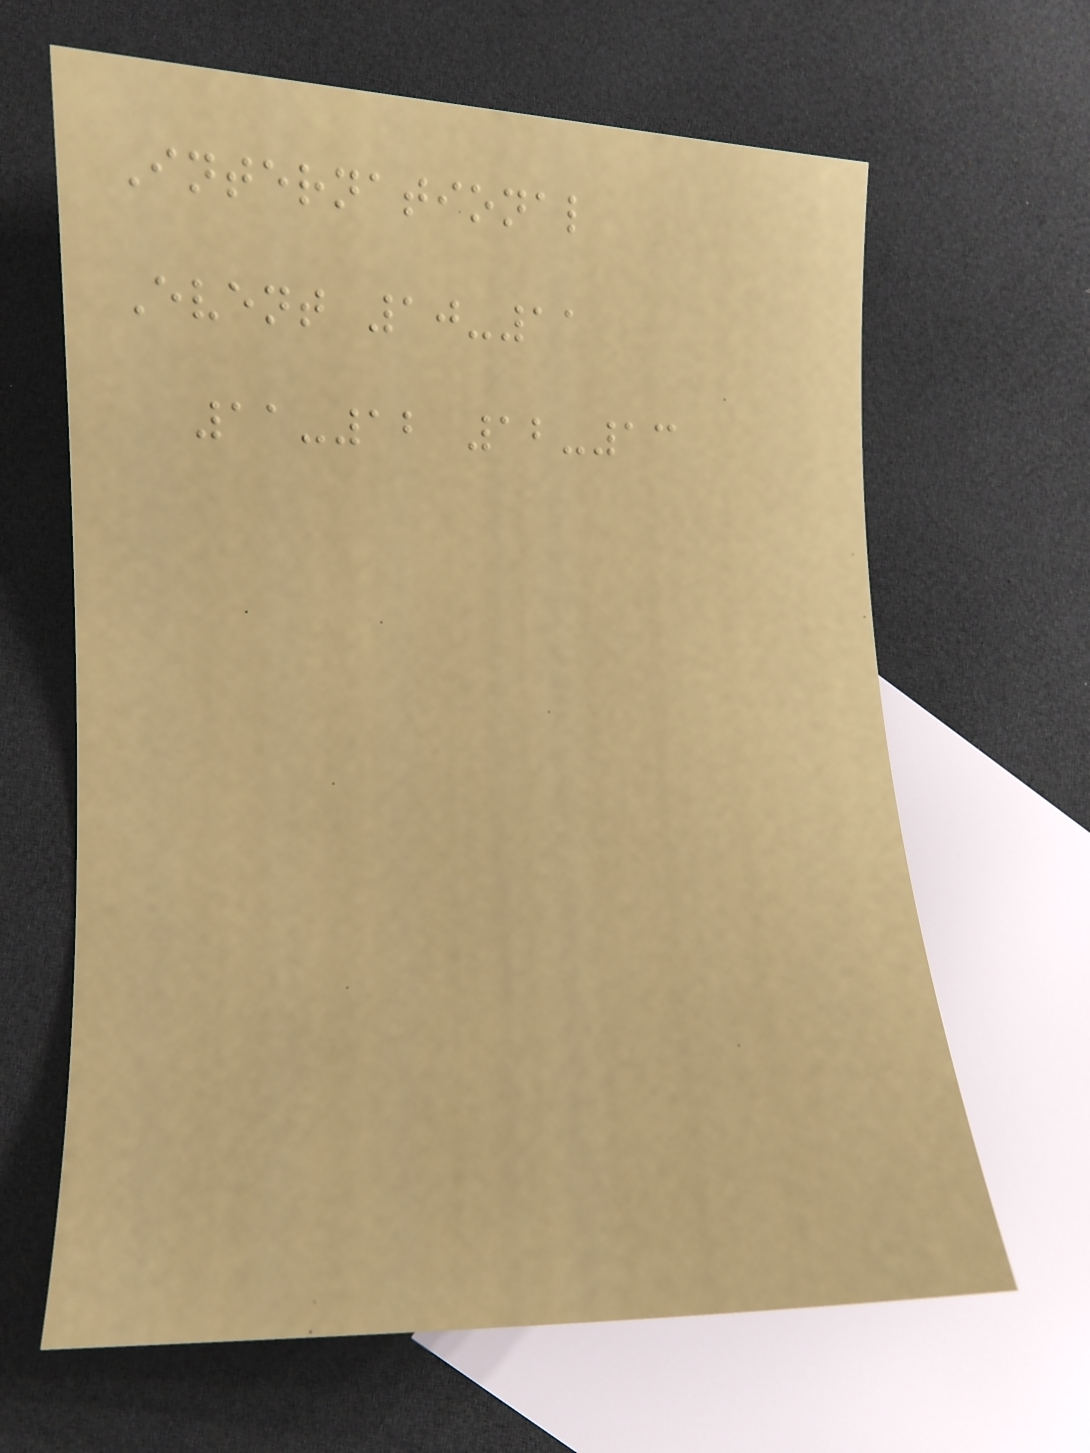International
Event 10-11
11-12 12-13
